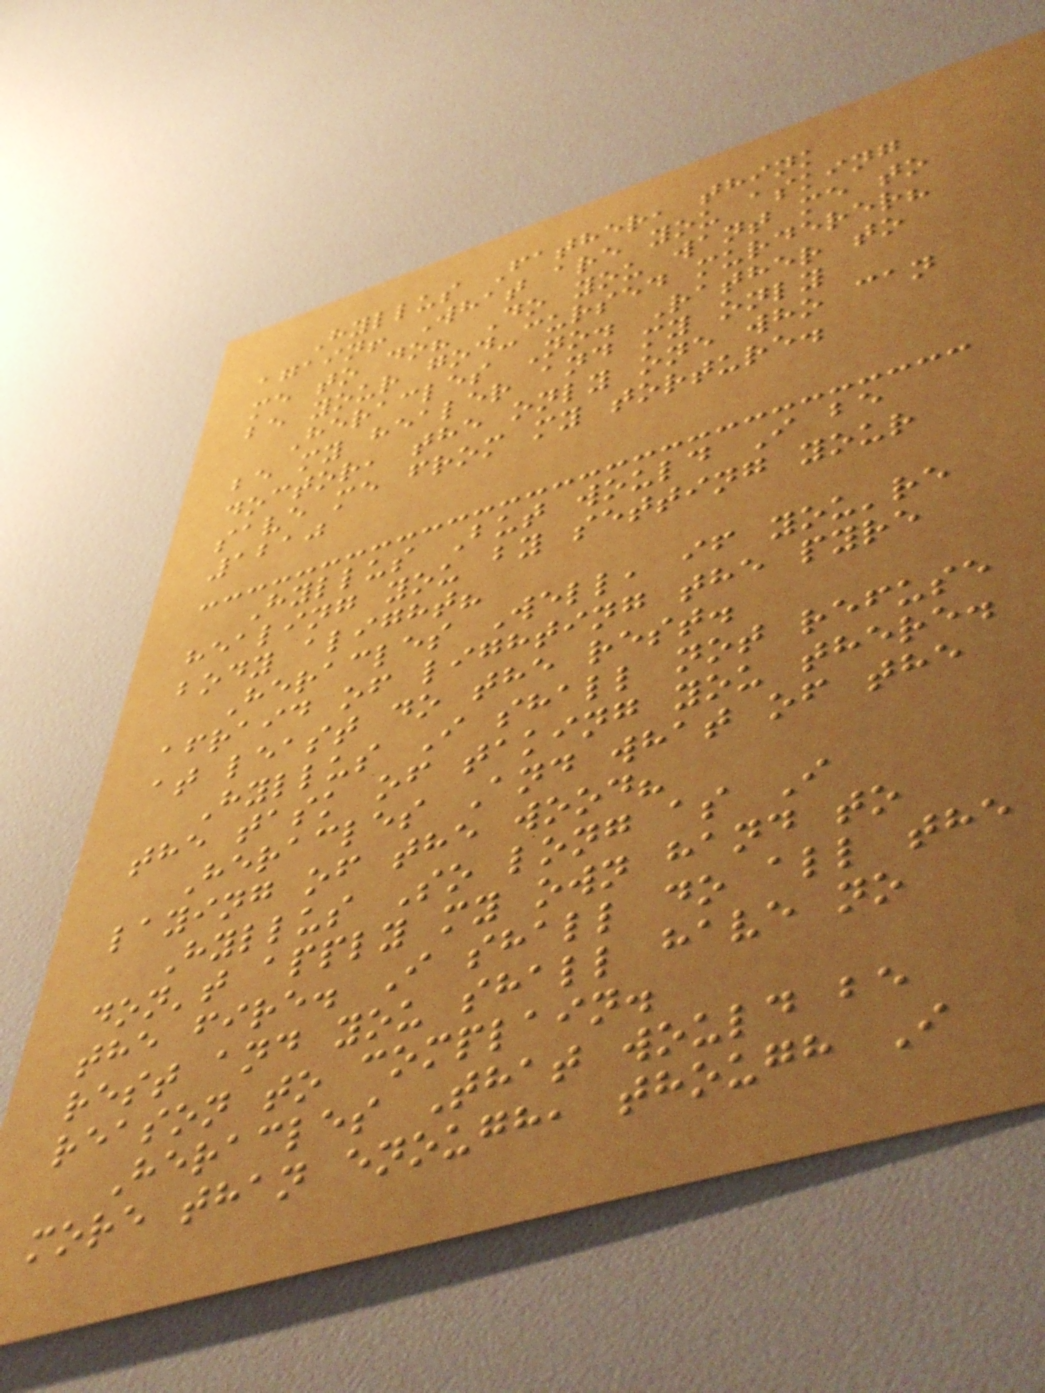Hyllus Father, think
again! What are you asking
me to do? Do you want me to
be your god-cursed murderer?
Heracles No. Rather to
be my healer and my only
doctor, the only one who can
save me from my torture.
1210
Hyllus But would I be
healing you by setting your
body alight?
Heracles Well, if you're
afraid of lighting the pyre
at least do the rest.
Hyllus I shall not refuse
the task of taking you there.
Heracles And what of the
laying of the wood?
Hyllus So long as I
don't apply my own hand to
the fire. I shall do all the
rest and you shall have no
reason to complain.
Heracles That would be
more than enough, though I
